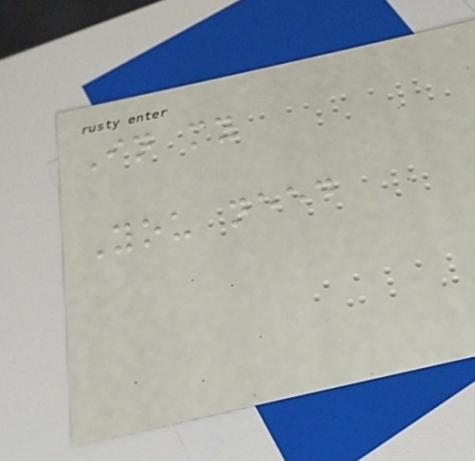In my
You need
